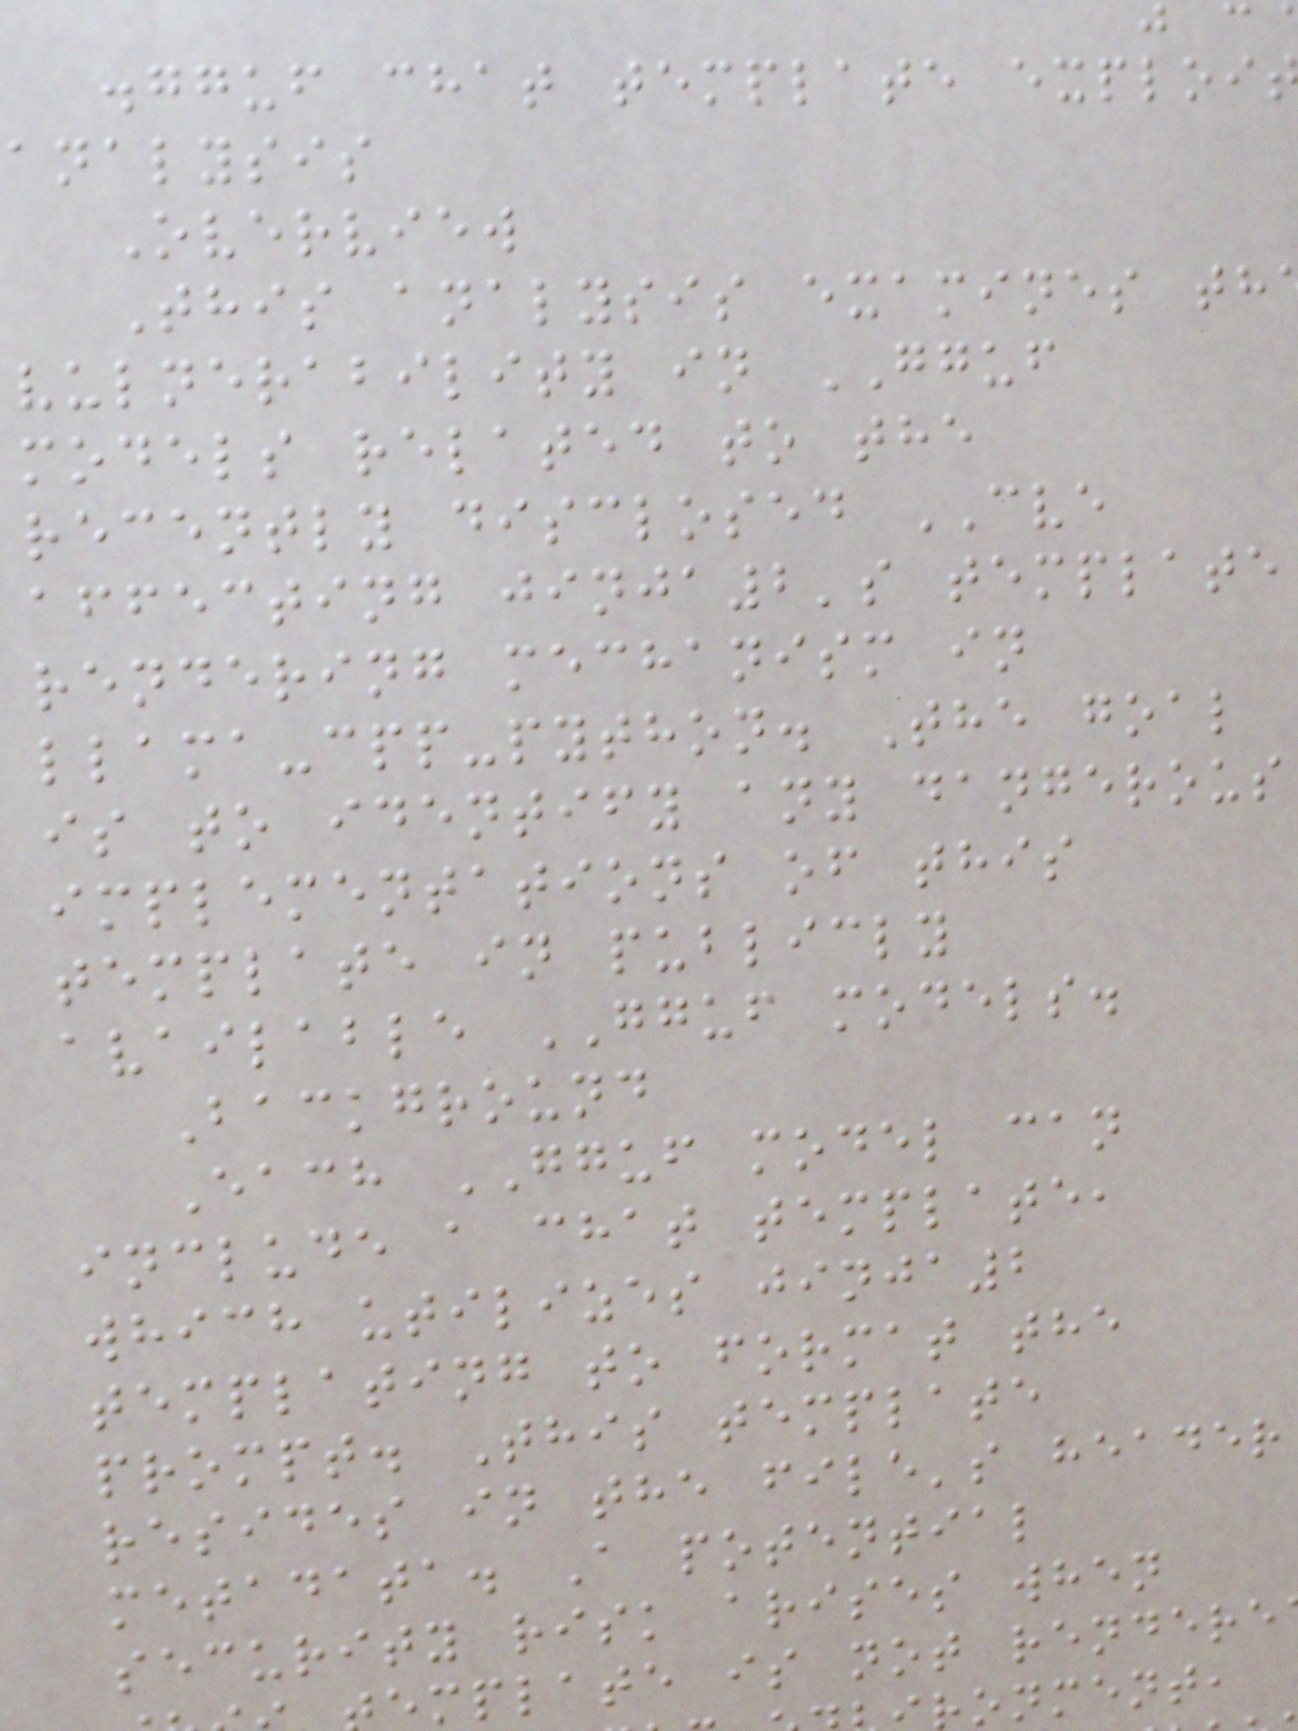.gguf chat template exploi
analysis
Overview
This analysis examines th
vulnerability in GGUF
models related to the
recently disclosed CVE
affecting jinja2's template
rendering mechanism in
llama-cpp-python. The goal
is to identify any dangerous
implementations of this
template in publicly
available GGUF models.
Background
Each GGUF model can
include a chat template,
which utilizes jinja2
templating to format the
prompt. This template
resides in the file's header
metadata. A potential
security risk arises when
emplate is not rendere
onment,
